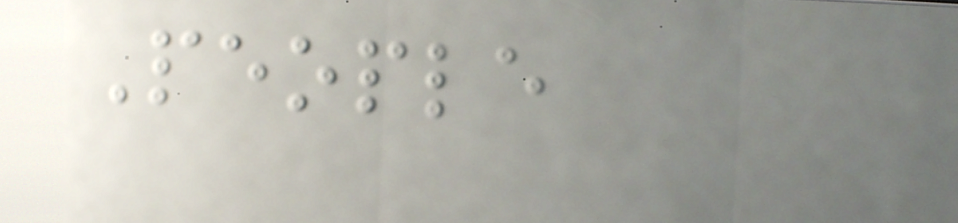People
